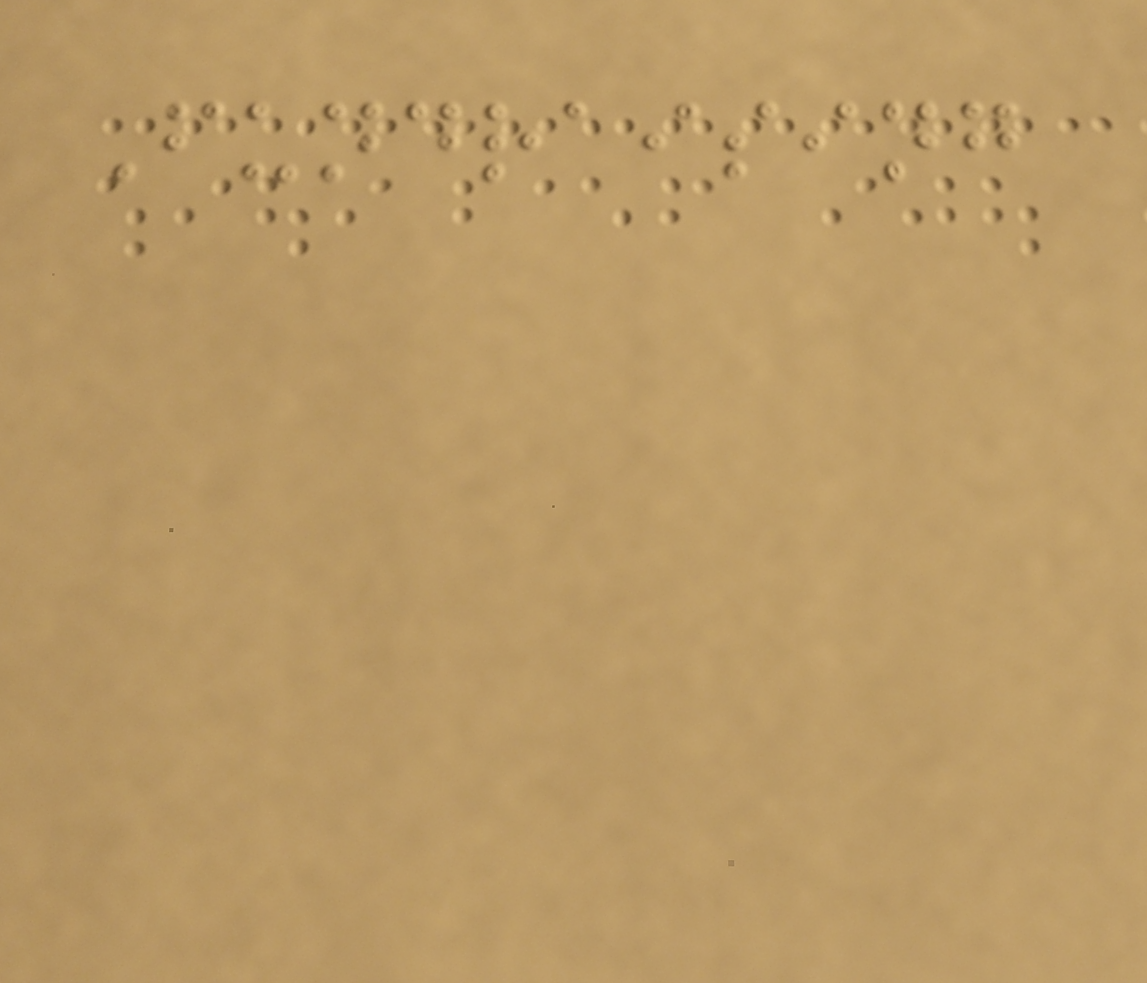Fundraising
